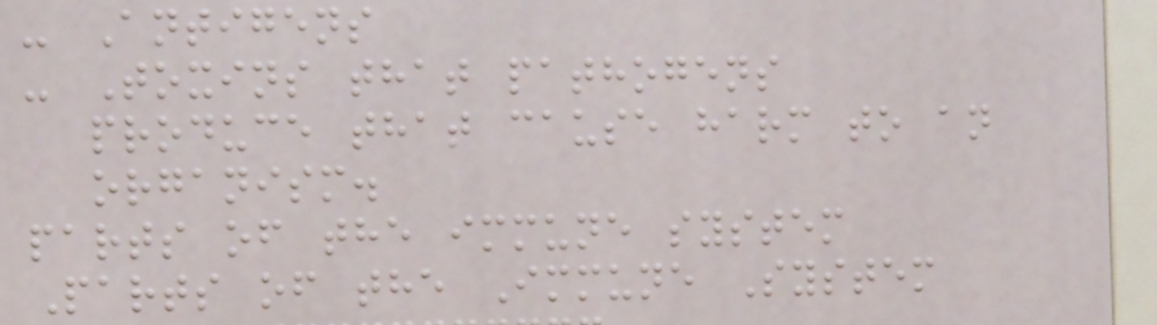- Antigens
- Toxins that pathogens
produce that cause harm to an
organism.
parts of the immune system
Parts of the Immune System
